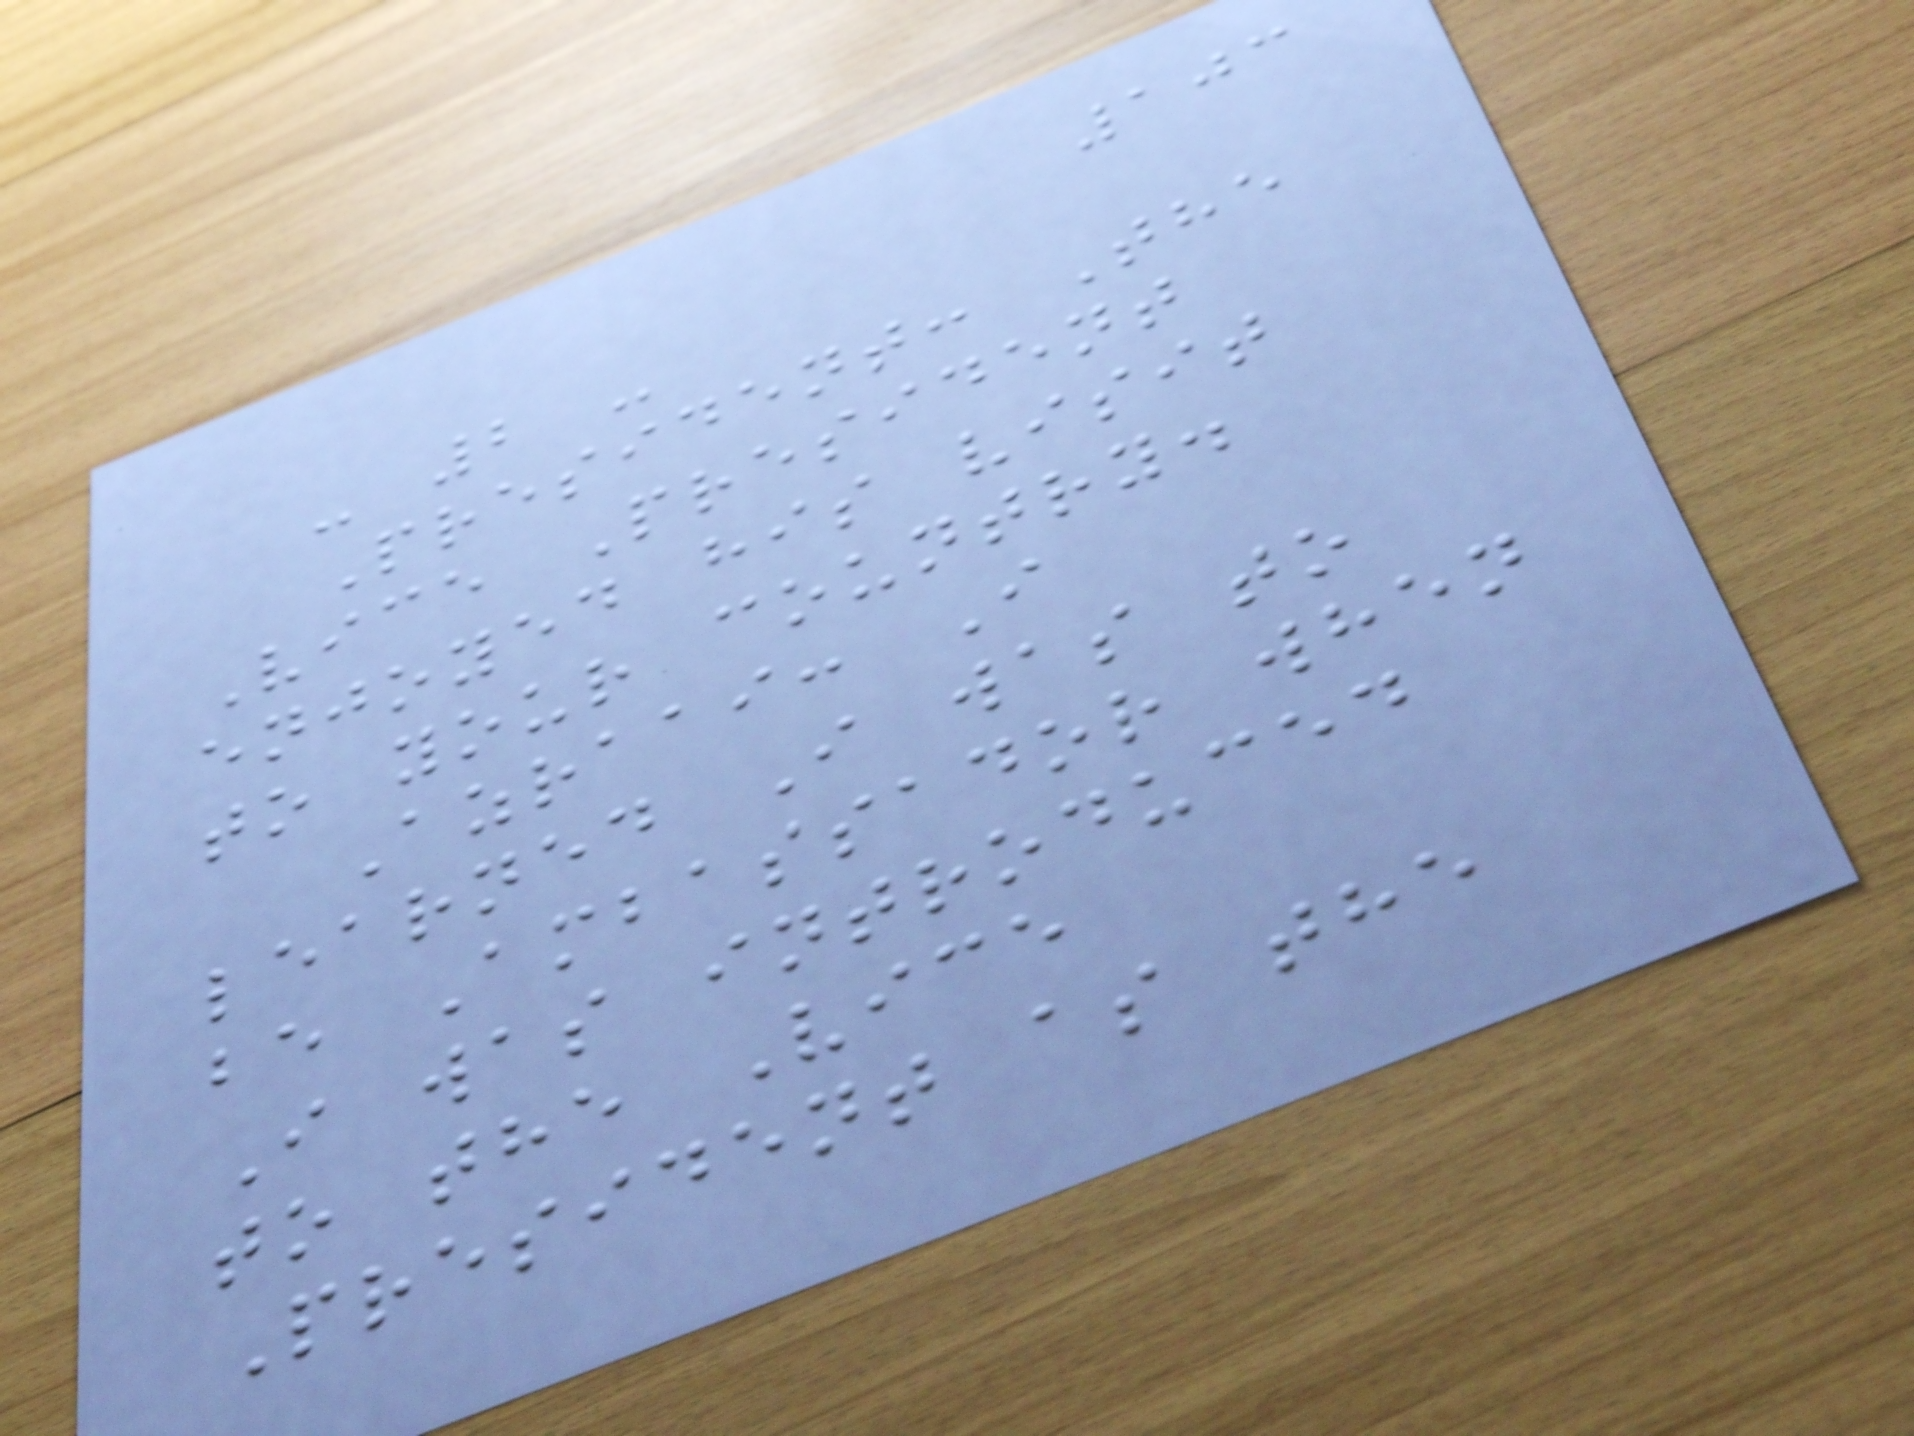103
- 2 -
President: The
Vice President
enjoyed his visit
to your country.
Azraai: I
learned I was to
be Ambassador when
I was introduced
to the Vice
President as the
